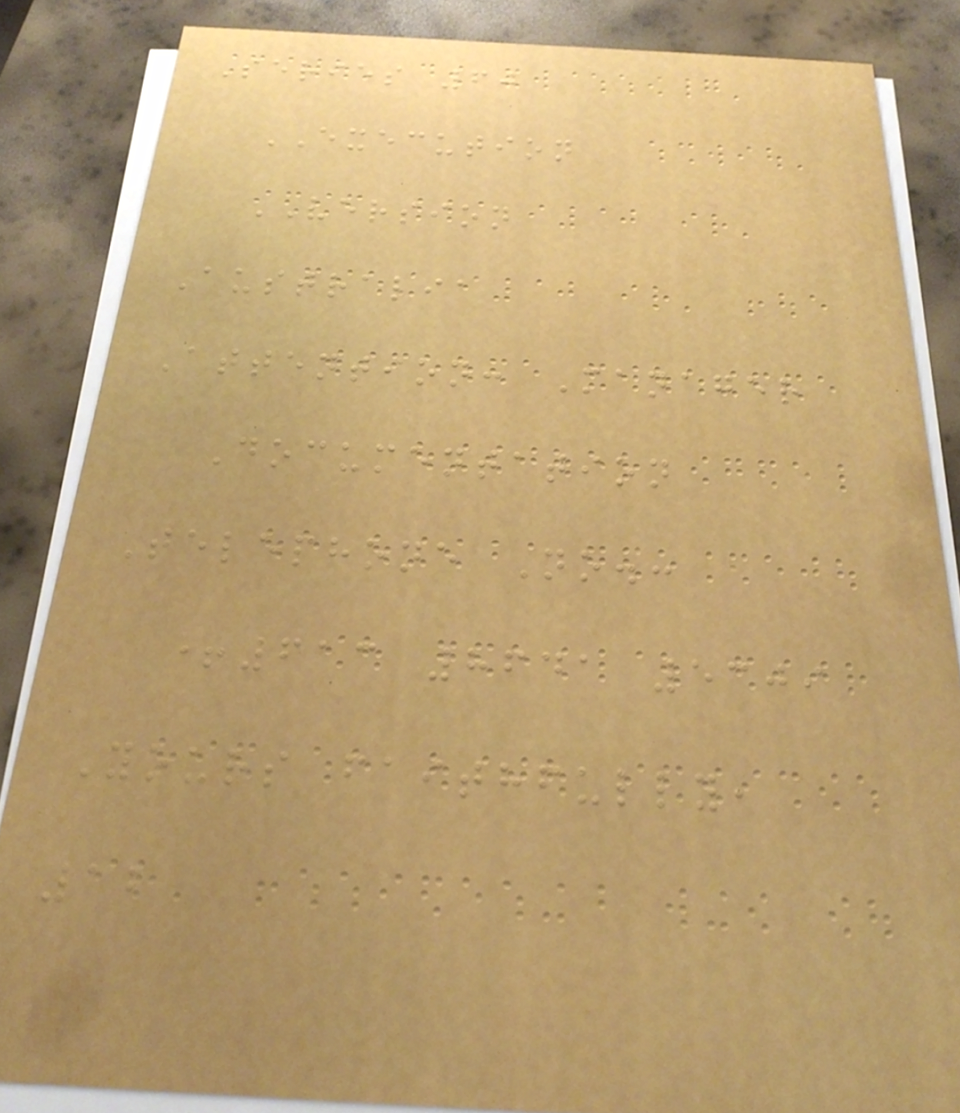Series 60
EXECUTION
VERSION
Australia
Attention: Manager
Documentation
Telephone No.:
+613 8641 5309
Yours faithfully,
12
